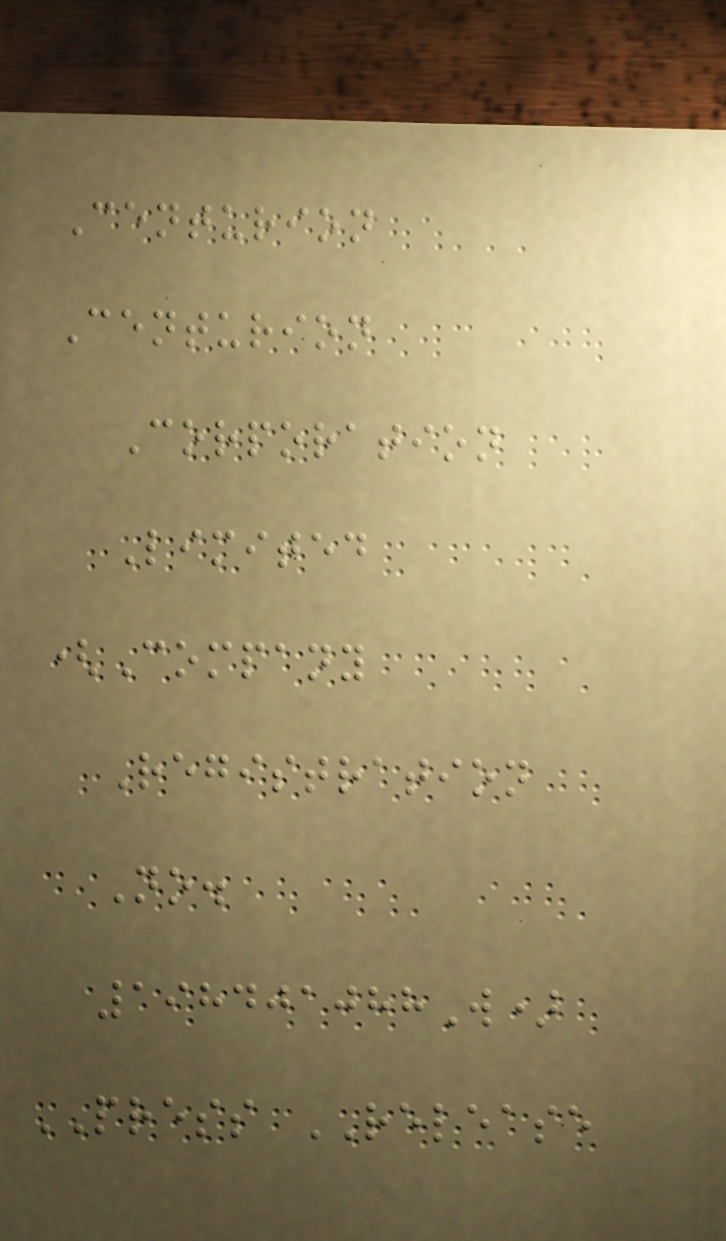Centurion
Centurion
Corporation
Limited
(Company
Registration
No.
198401088W)
PRESS RELEASE
